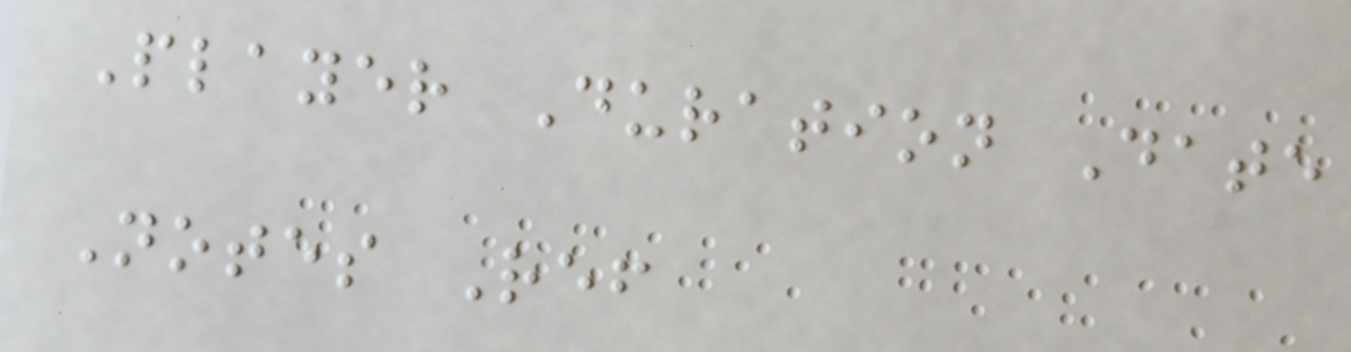Player Duration Date
Notes Ref
